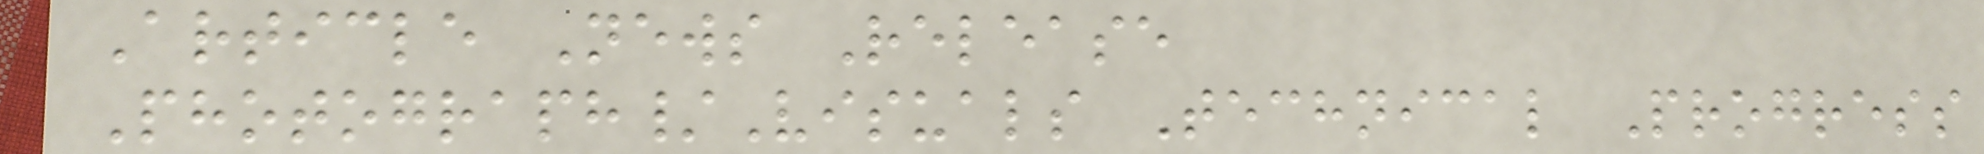Article News Release
Photograph/Visuals Technical Progress
